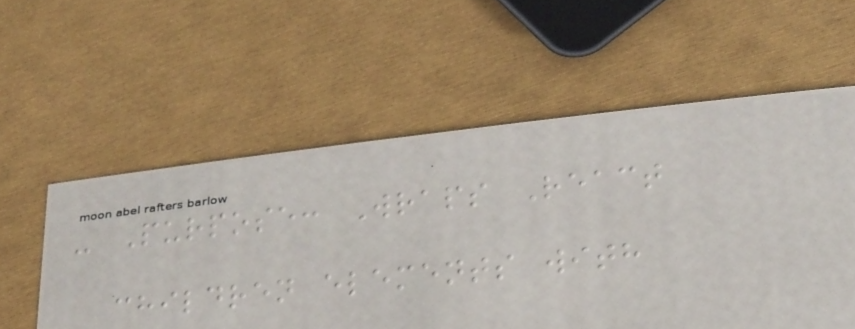- Purpose: Wraps React
children elements with
